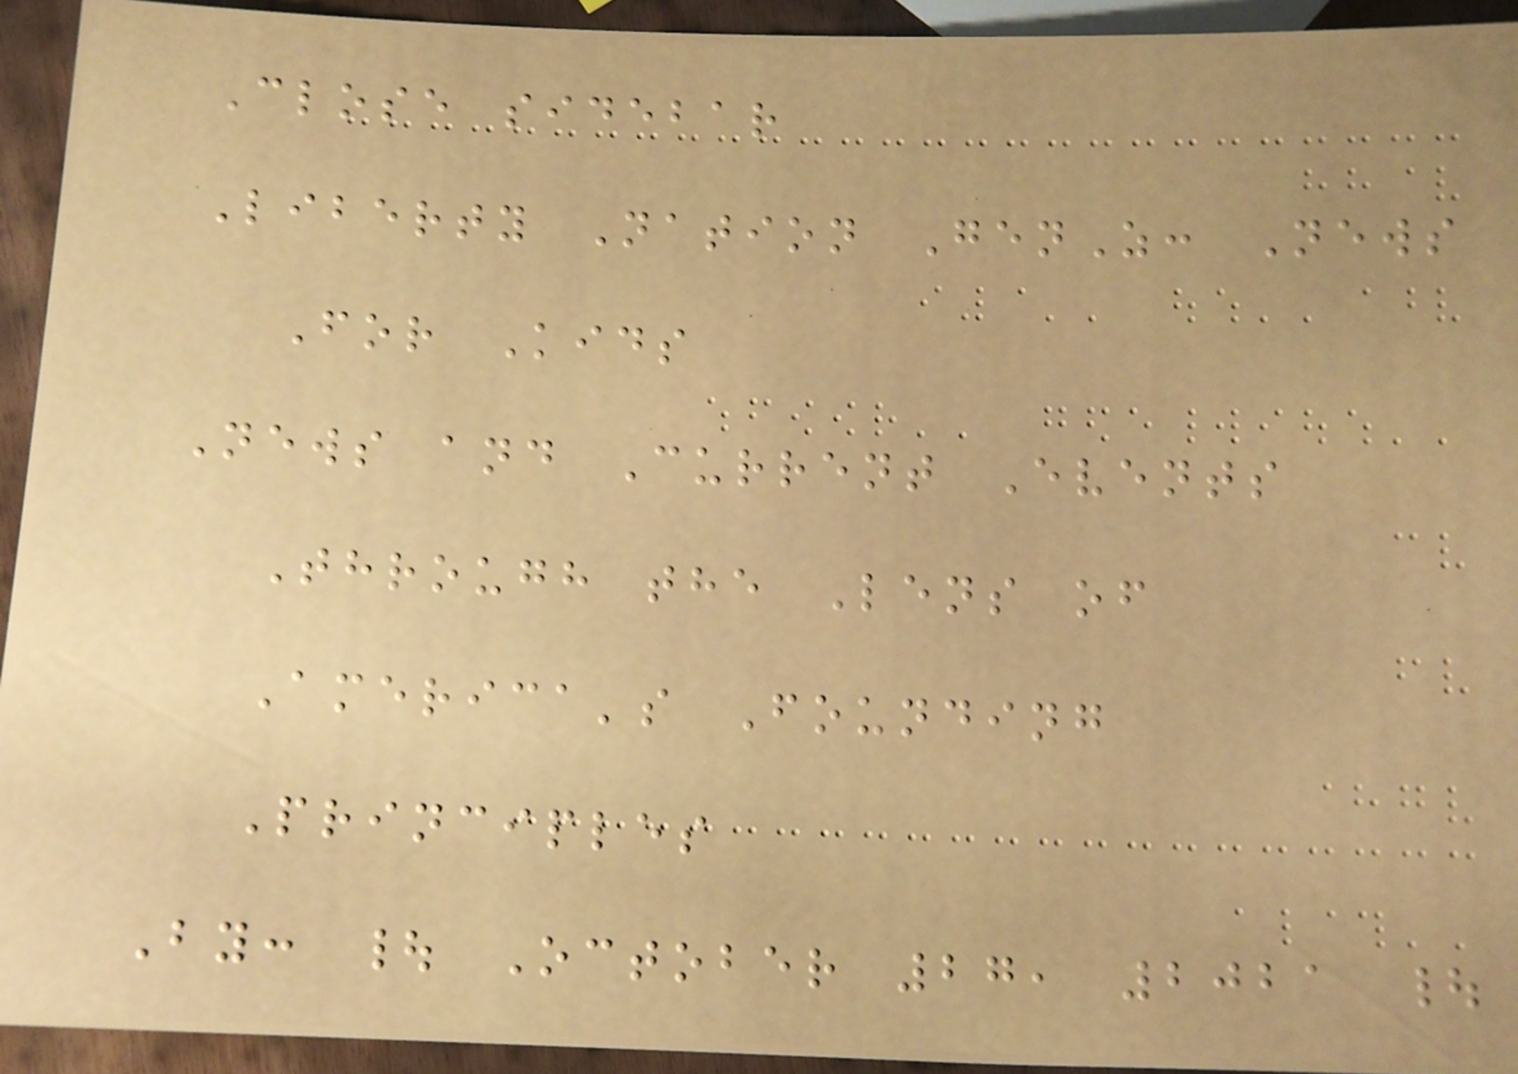Close sidebar
Liberty Nation GenZ: News
For Kids
News and Current Events
Through the Lens of
America's Founding
Principles
By: | October 27, 2021 |
